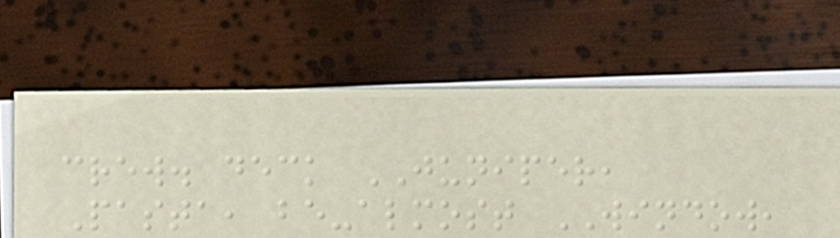crew. deck JUNIPER,
Pasta, be-almost WINDOW,
